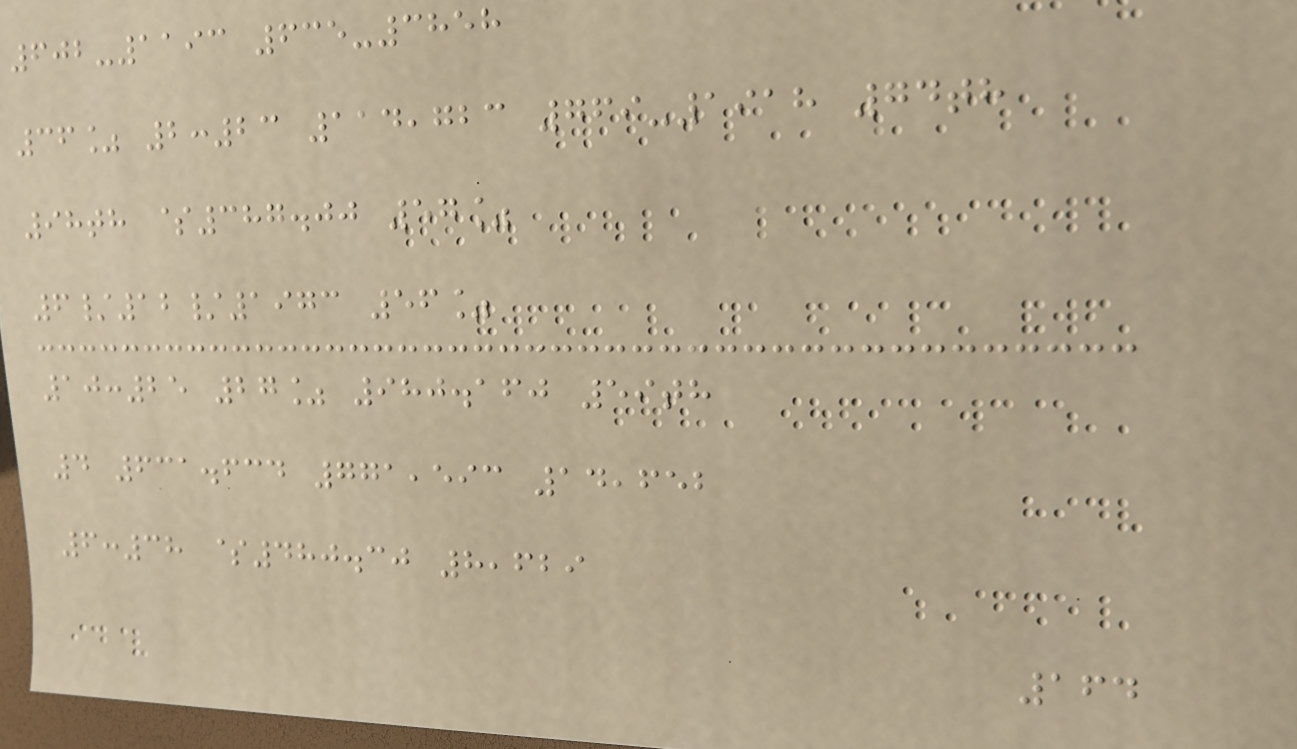602-1193 635-3858
36% 2:23 114,723 769-1918 74th
98th $387.00 57%
6/12/1973 56%
10:25 27% 980.160 59th
4 631.634 771,593 14,652
6:38 $480.30 8,629
164
